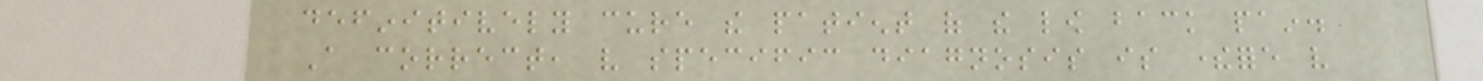definitively cure the patient of the low back pain.
A correct, very specific diagnosis is therefore very
